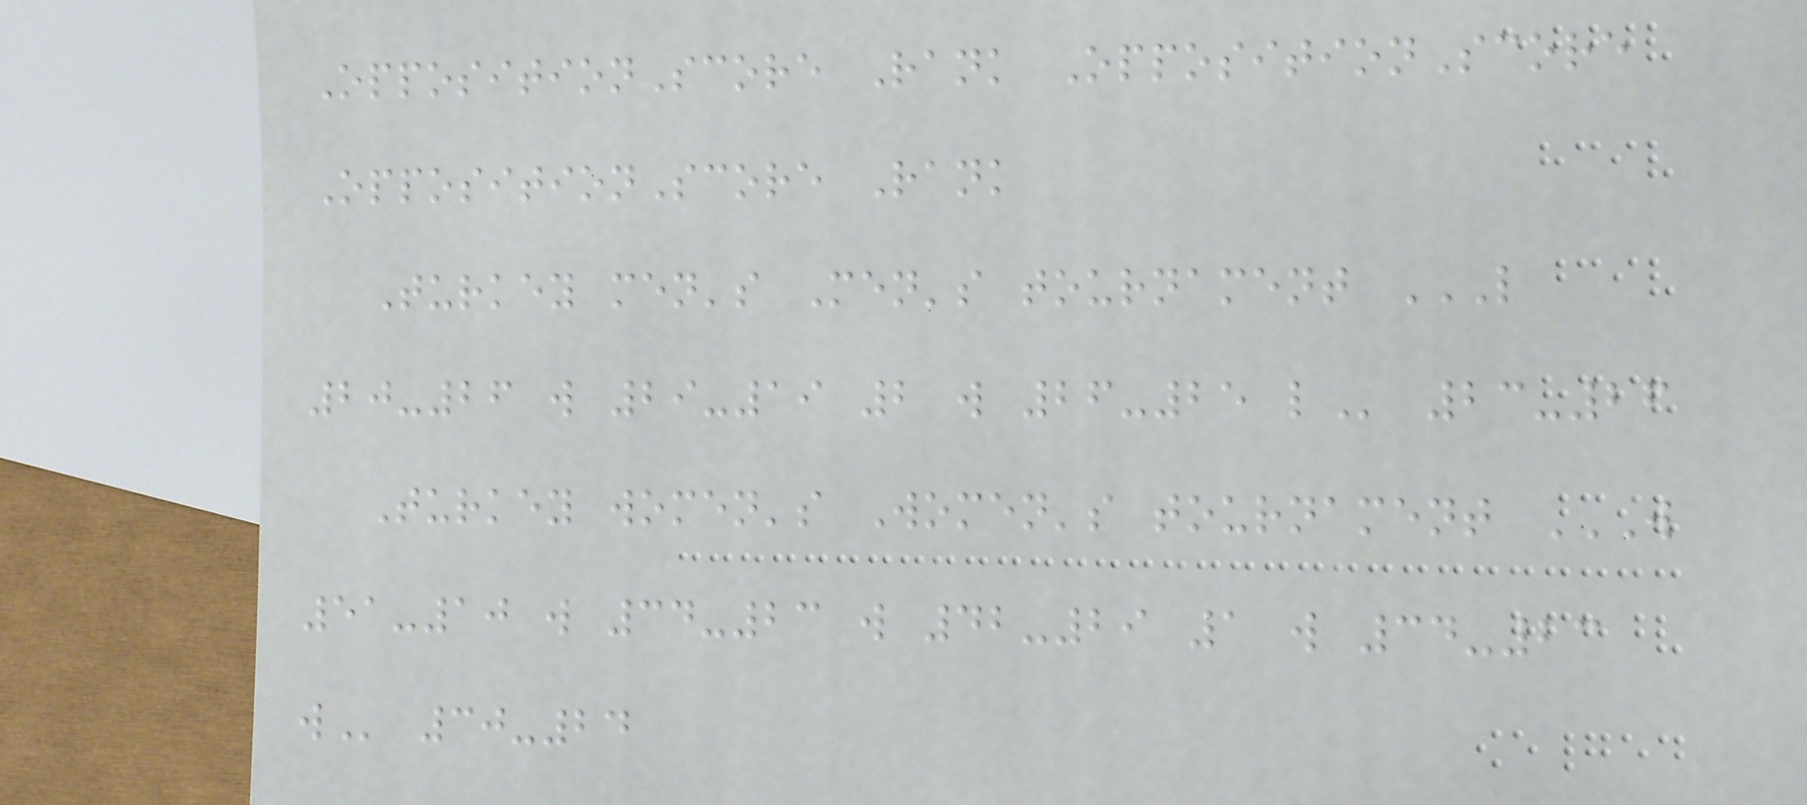OppositionScore Rank OppositionScore
OppositionScore Rank
Turkey men's Men's tournament L
20-26 W 29-19 2 W 26-25 L 23-26
Turkey women's Women's tournament W
51-10 W 34-23 W 42-29 1 W 34-23
W 30-24
